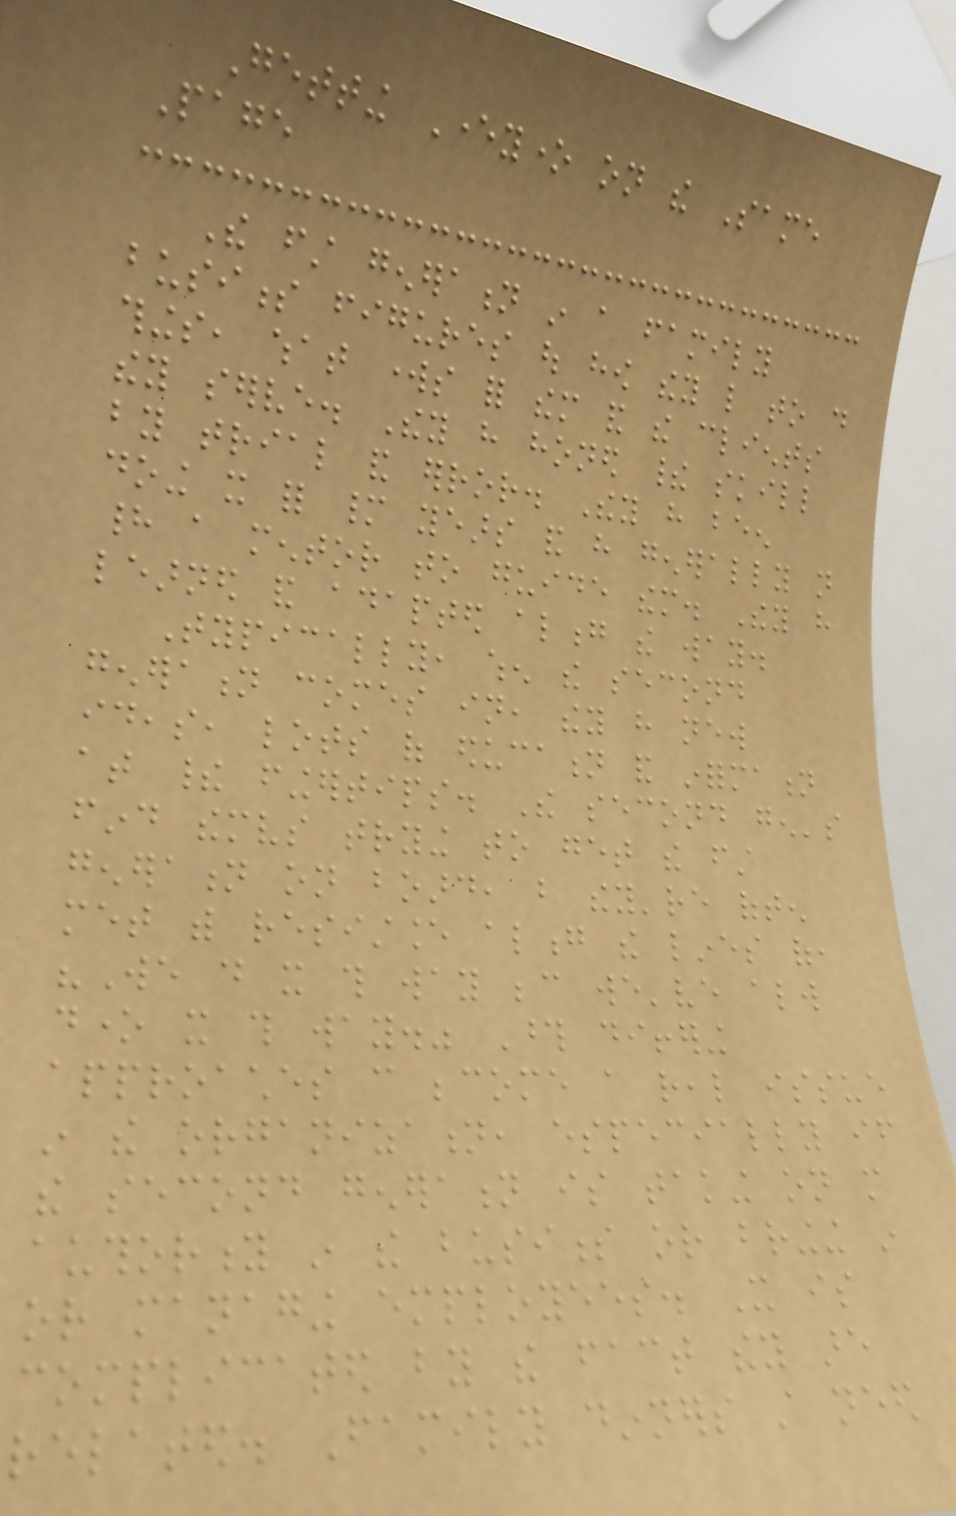Getting Everyone on the Same
Page
The first generation in a family
business figures out how they like to do
things, what works for them and the clients
they serve. They have honed their skill
by trial and error. They have been
doing it for many years and have generally not
had a mentor to guide them. They have
learned and adapted along the way.
Typically, when the second
generation comes in, they have new
ideas, lots of education and information
at their fingertips. The second gen's
find themselves trying to get the first
generation on board, but they're often
met with resistance along the lines of,
"We do it this way because we've always
done it this way." Those differing
approaches can become a real issue
in the organization, especially if
the second generation is taking on more
authority in the business or bringing in
or managing employees. It is
complicated by the fact they are
related. Family dinners still need
